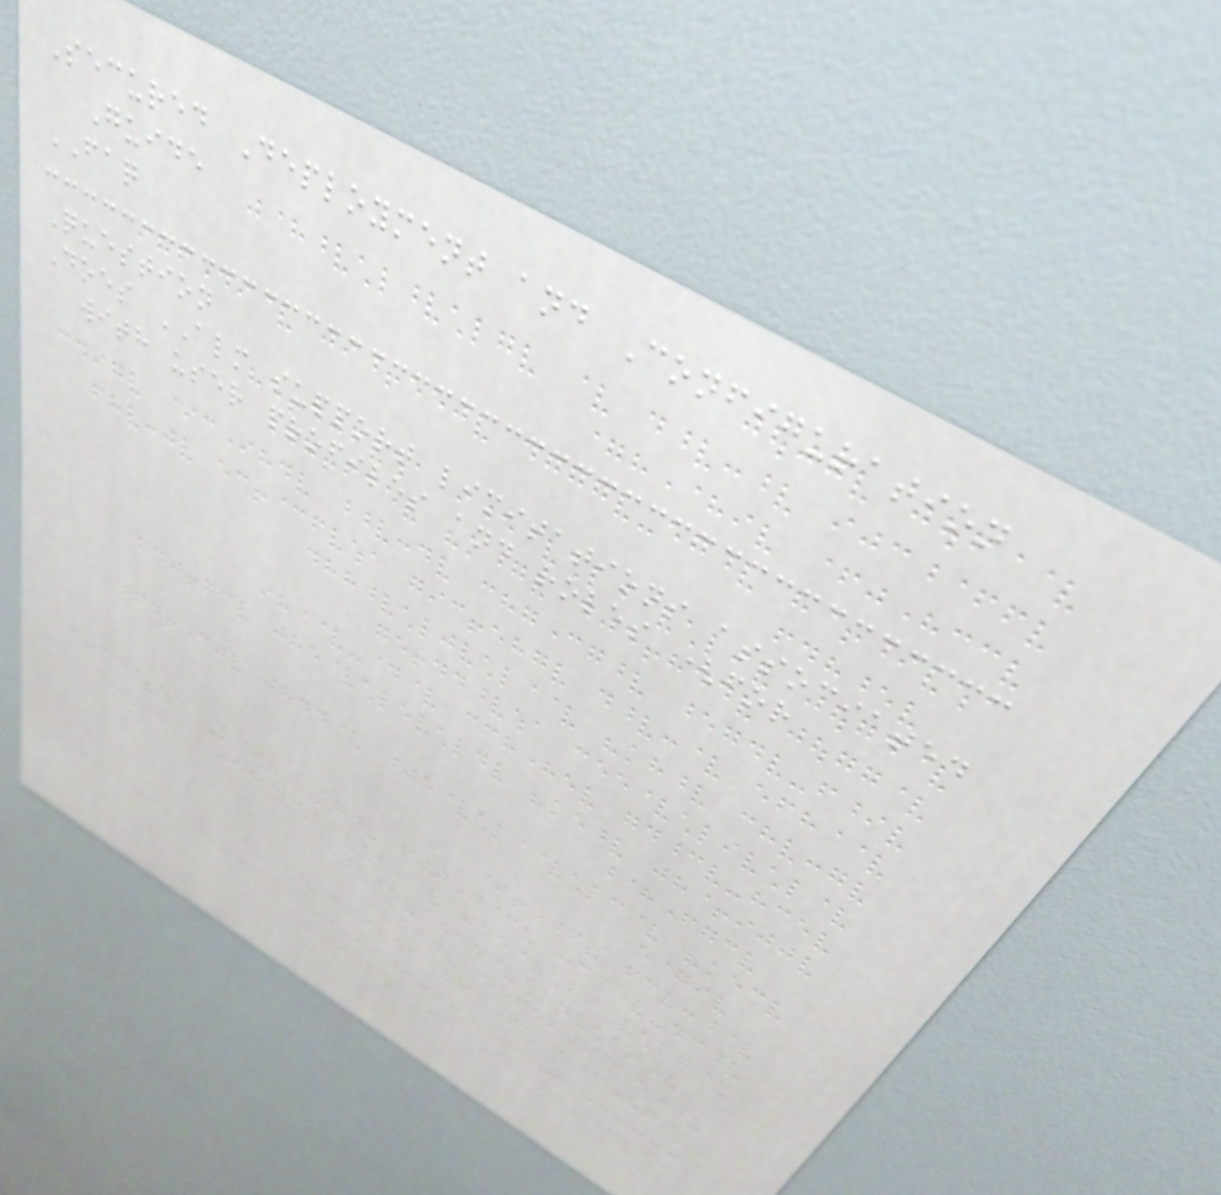Secured Deployment and Configuration
Guide
FAQ
Question
Does ALM support limitations associated
with user profiles and roles (for
